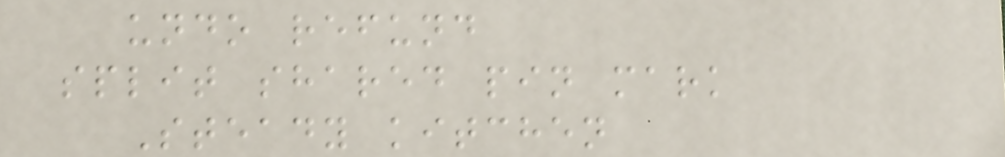undo refund
split shared pin mark
Steady kitchen
